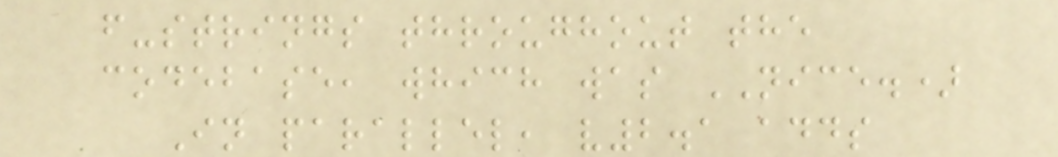f-strings throughout the
codebase, which was NICE.)
In parallel, v2.1 adds
